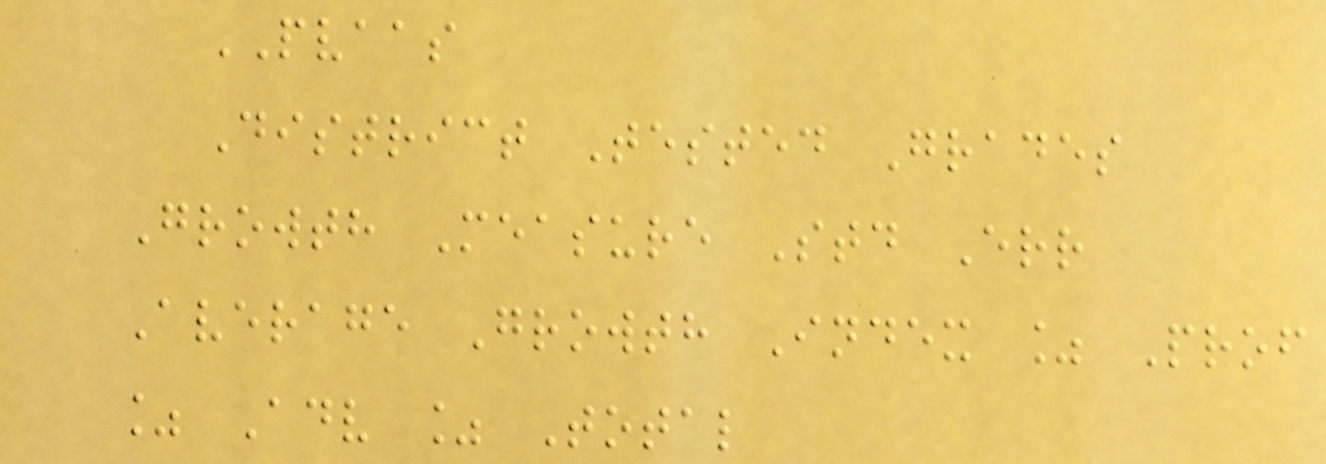PVAAS
District Tested Grades
Growth Measure Std Err
Average Growth Index % Prof
% Adv % Total
